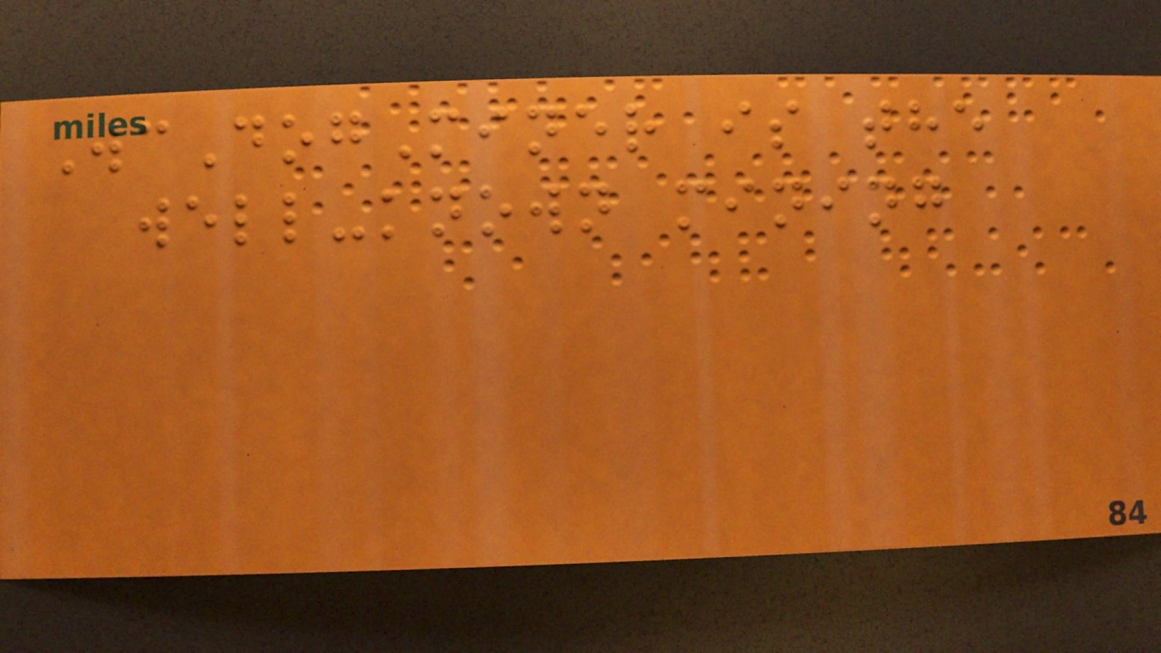WcDogMiner is the
well-known mining
